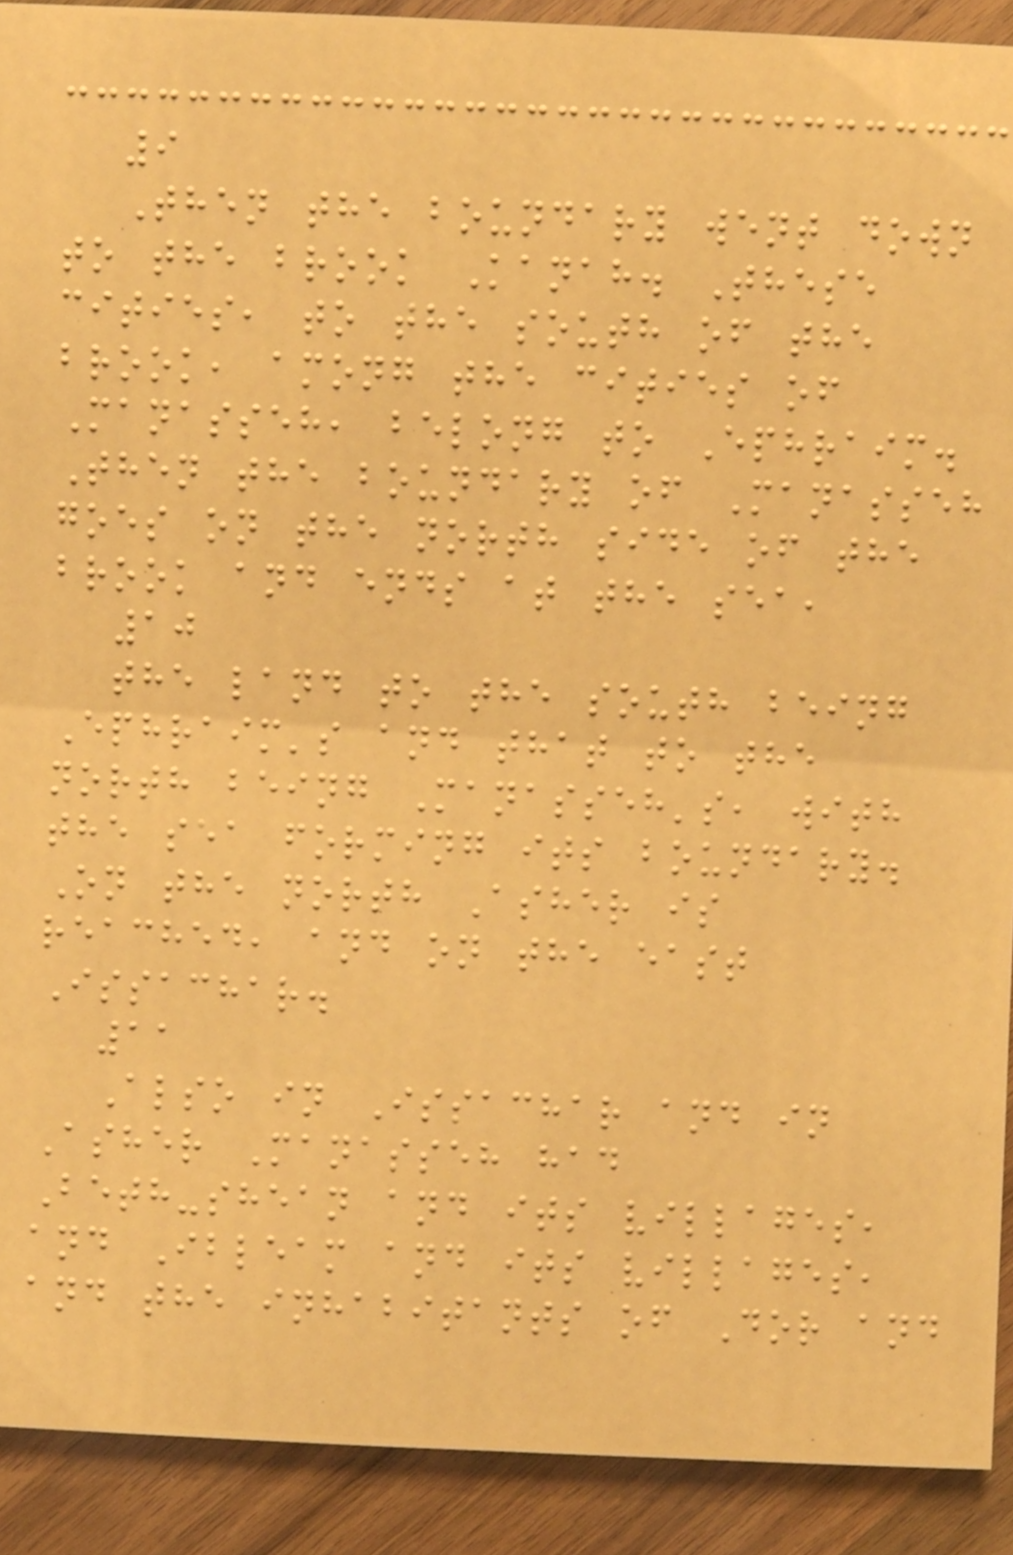9
Then the boundary went down
to the brook Kanah. These
cities, to the south of the
brook, among the cities of
Manasseh, belong to Ephraim.
Then the boundary of Manasseh
goes on the north side of the
brook and ends at the sea,
10
the land to the south being
Ephraim's and that to the
north being Manasseh's, with
the sea forming its boundary.
On the north Asher is
reached, and on the east
Issachar.
11
Also in Issachar and in
Asher Manasseh had
Beth-shean and its villages,
and Ibleam and its villages,
and the inhabitants of Dor and
